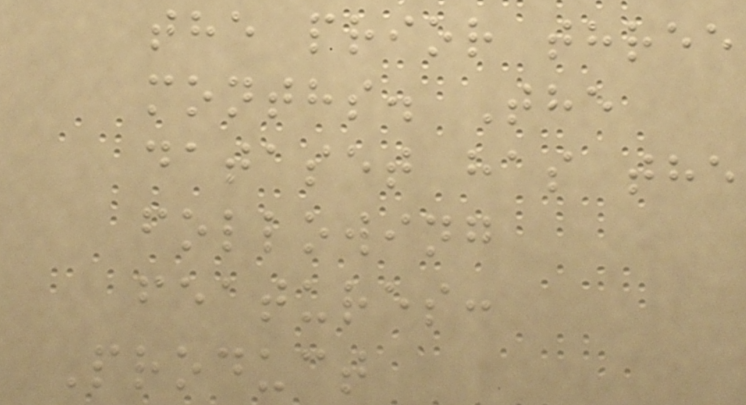the prior three
months. The
dataset has the
following
features:
Product
